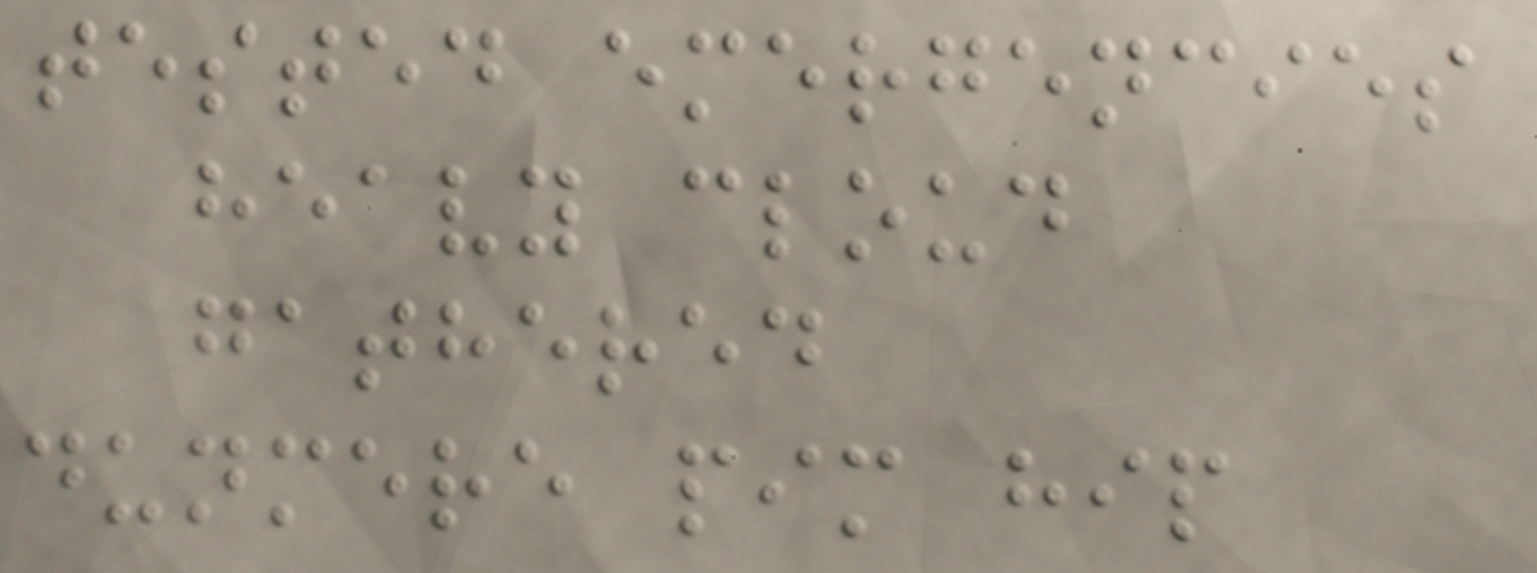tested emergencies
heavy cloud
gathered
dunmere pim hip
